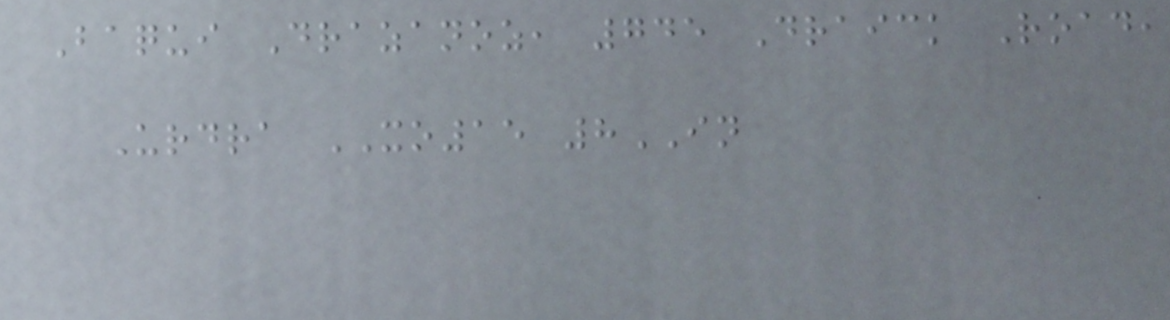Baqui Drazanoz, 745 Draick Road,
Urdra XO15 8IN
